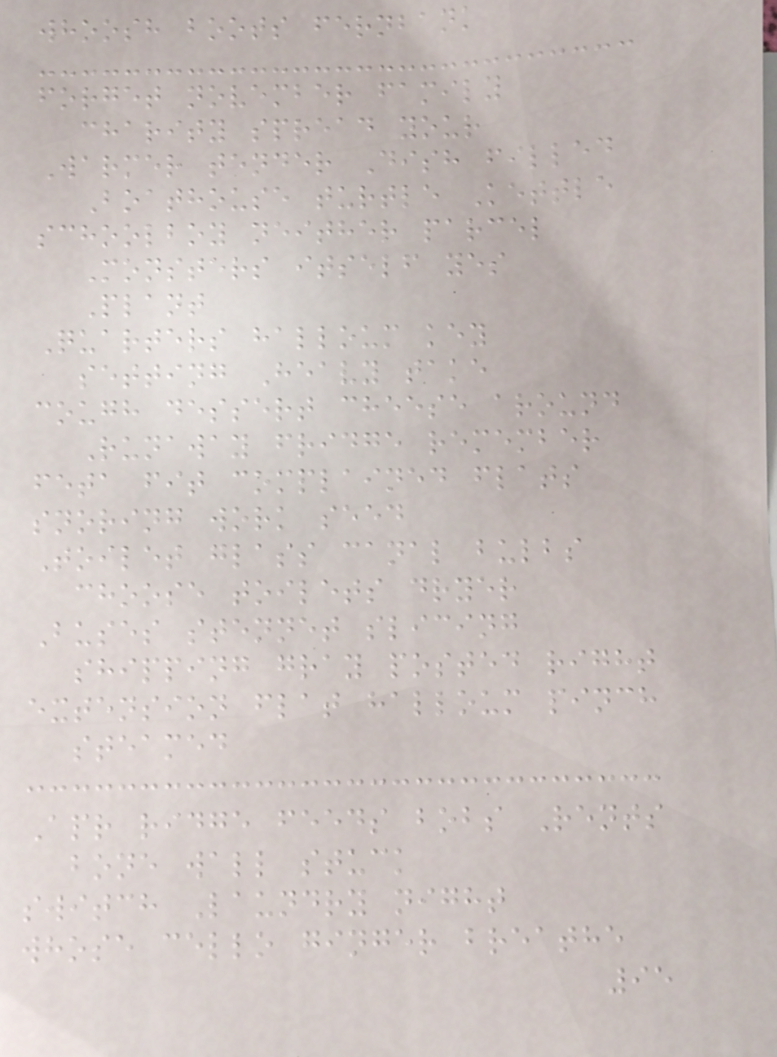whoosh boots fernbank
forget november family
charity spread your
Warmer tender Dish filled
Boathouse turtle Kettle
schoolboy neither parcel
Monsters itself yes
Plant
Quarters halloum key
setting Heavy take
cough dessert cheese around
Runaway fridge remember
feta fit complained flats
snoring work seed
Toilet glass canal bulbs
choose toilets dryer
Buses stennet slicing
shipping gray posted right
extension flat halloum pinch
steamed
Apr ridge feeds bobs Rents
bone wall stuck
switch Laundry night
whose cello ginger breathe
95
